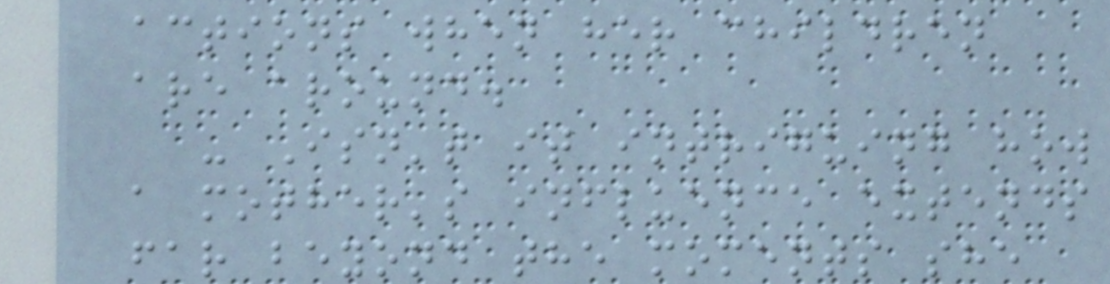actions when her children
are around.
- Isn't it intriguing how
a mother's influence extends
far beyond the moments she
